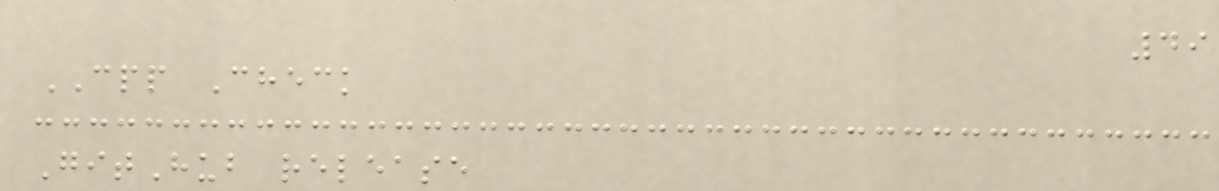49
CPP Check
GitHub release
